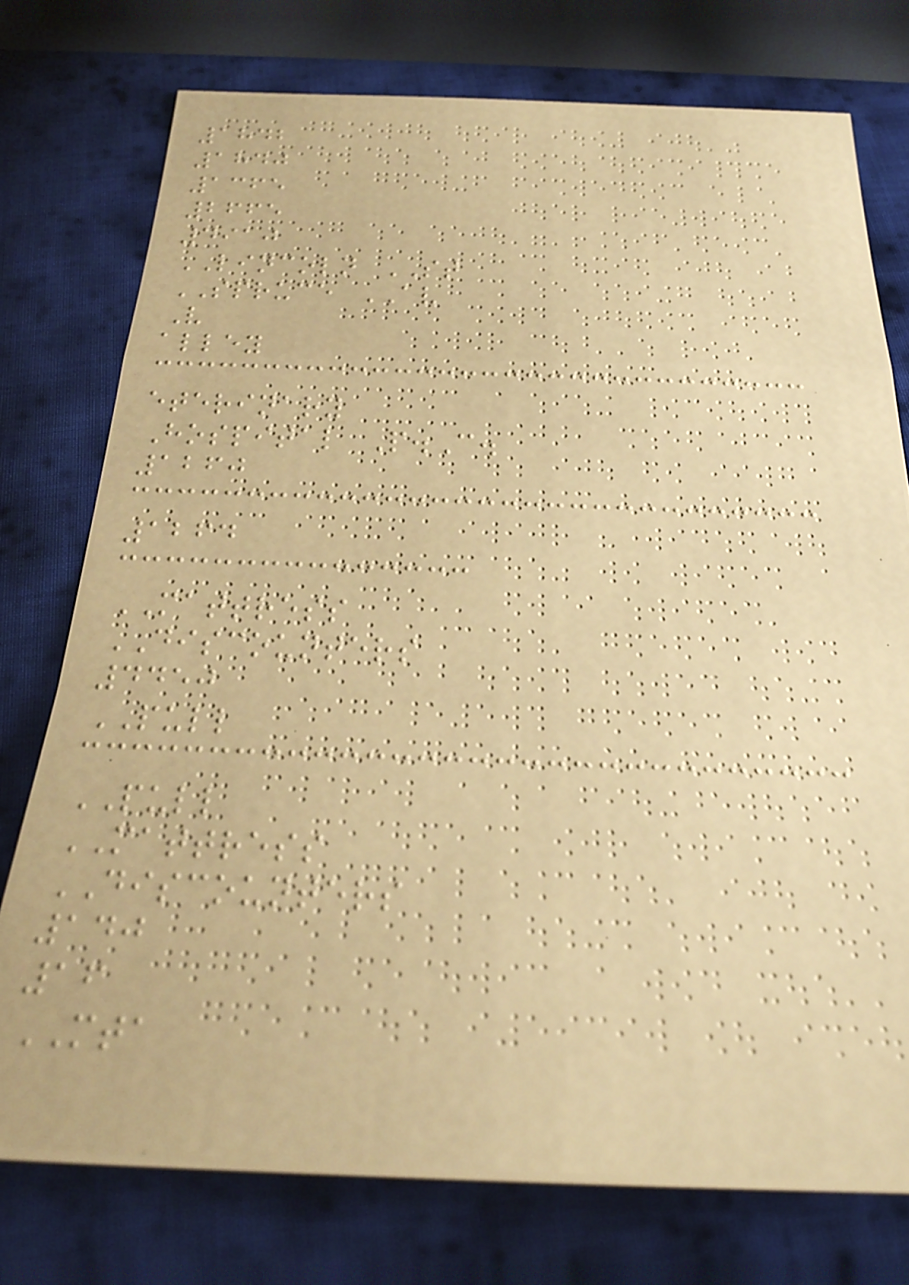1842
1840
1365
2665
4910
LINCOLN ST
SPRUCE AV
V
alley
eterinary
Hospital P.C.
1260
1264
MATTRESS
DISCOUNTERS
4450
PULL
PULL
MATTRESS
DISCOUNTERS
140
16
MTA
